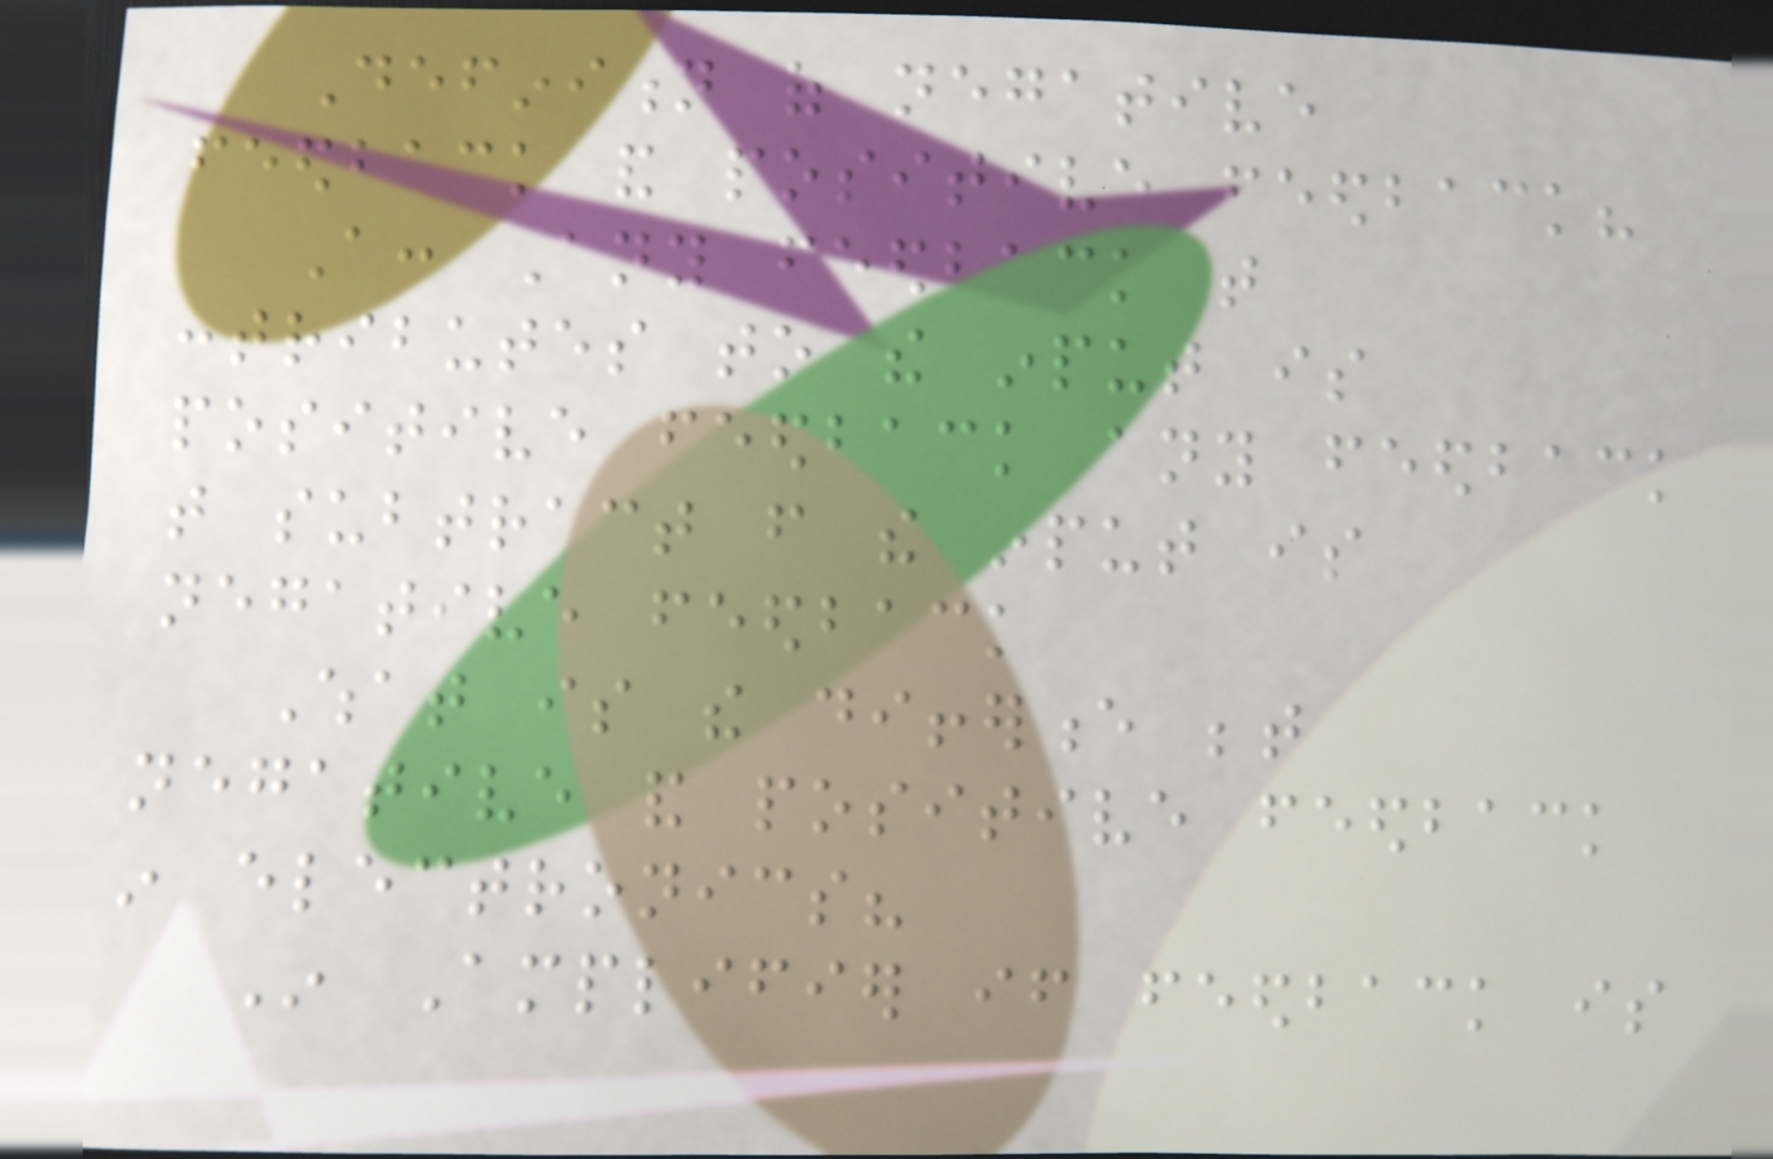Definition of negative
feedback and positive feedback?
A: Any feedback that
contributes to the input is
positive feedback any feedback
that subtract from the input is
negative feedback
What is the difference between
negative and positive feedback
in electronics?
In Amplifier if feedback is
